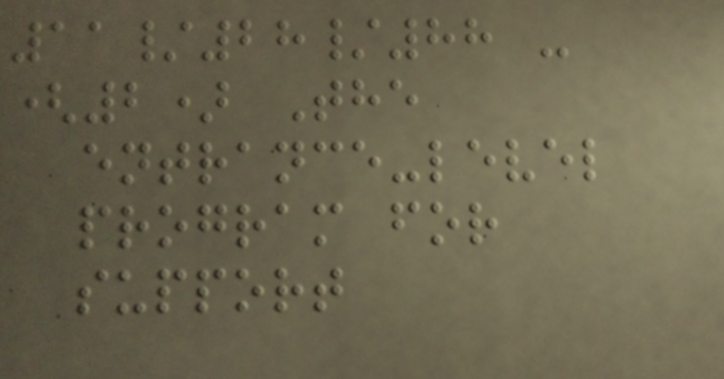11/28/88 -
(2) The
entrance-level
program for
support
